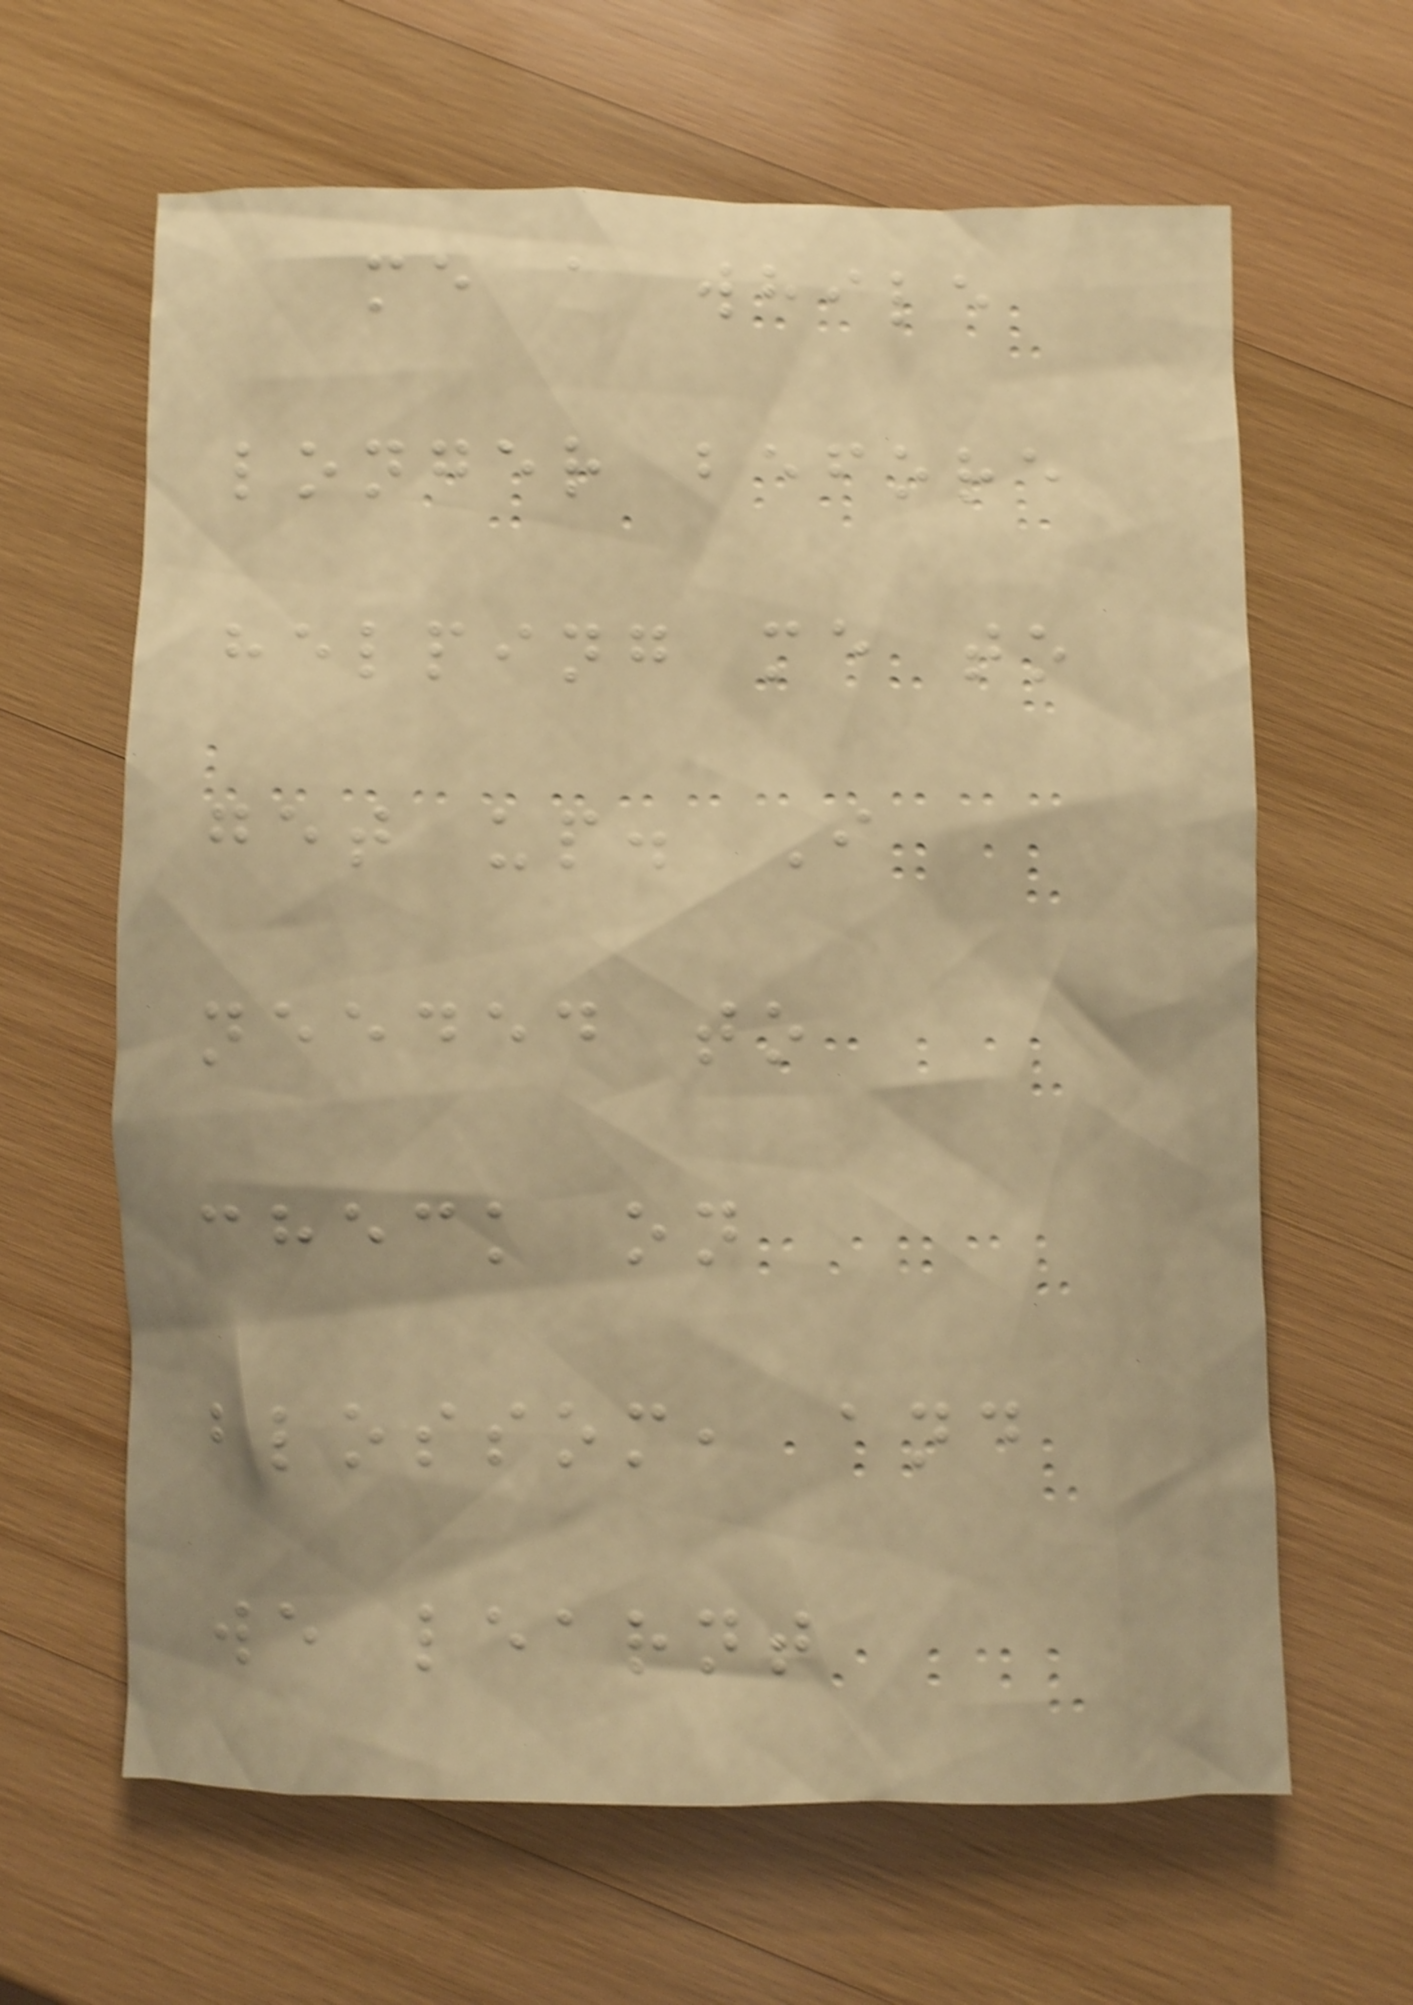me a while
longer before
helping me to
get up. I
needed to
check on
blossom, and
we learnt
